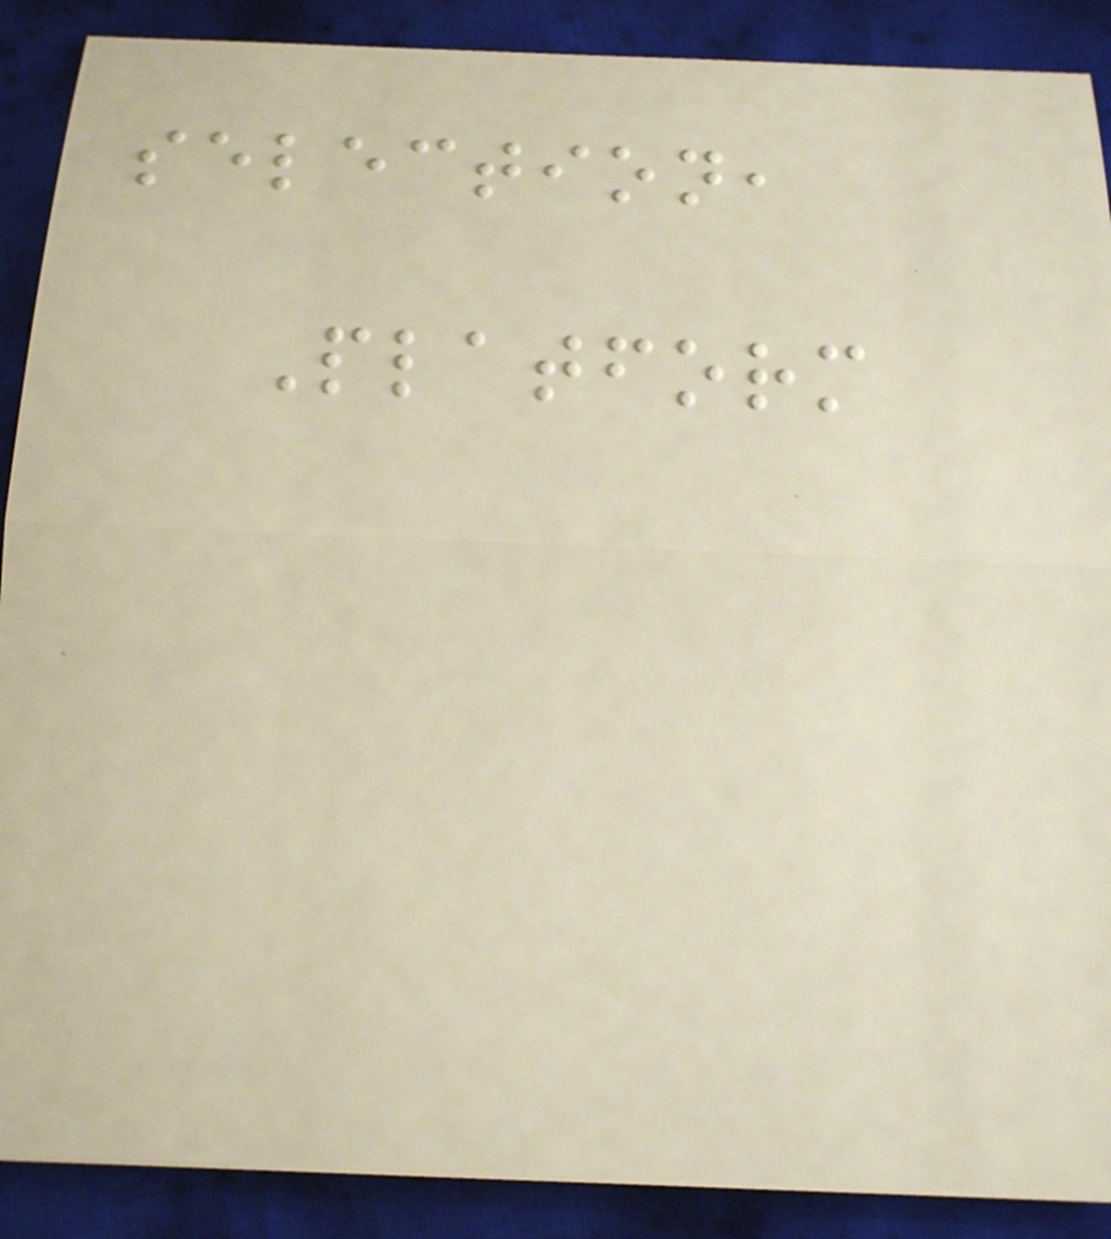selection,
Platform
